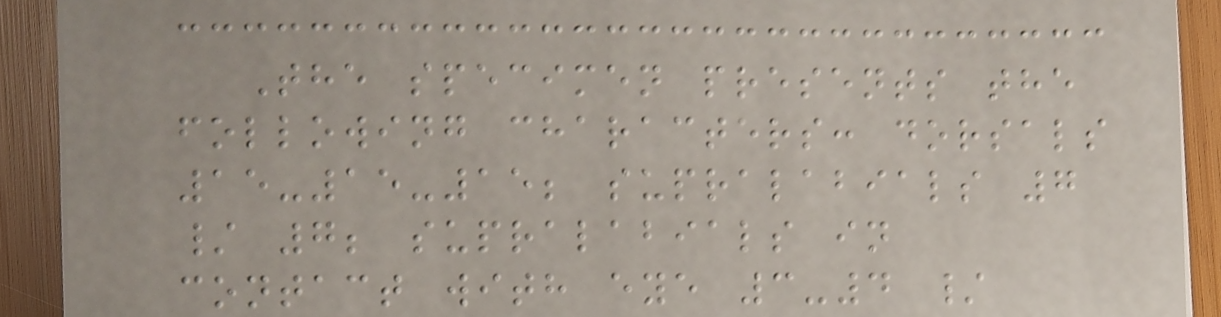The specimen presents the
following characters: dorsals
15-15-15; supralabials 7
/ 7; supralabials in
contact with eye 3-4 /
